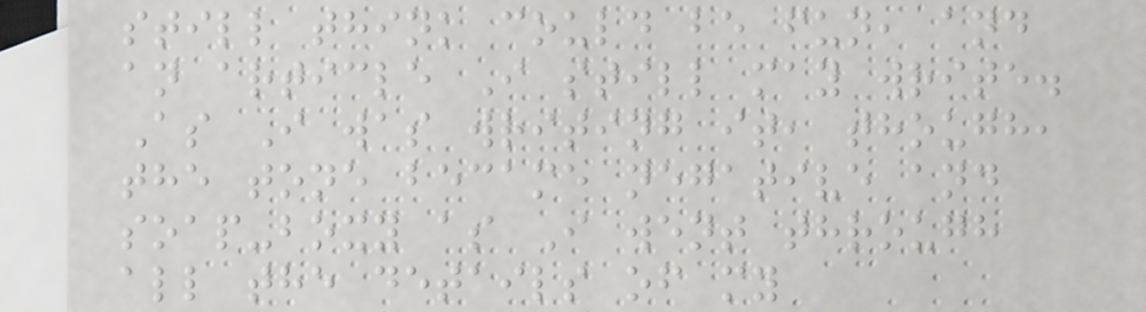still think could be fun, and
an article I still may write.
As I was writing it, though,
the tone became negative and
soap-boxy as I went through
all the details of my
